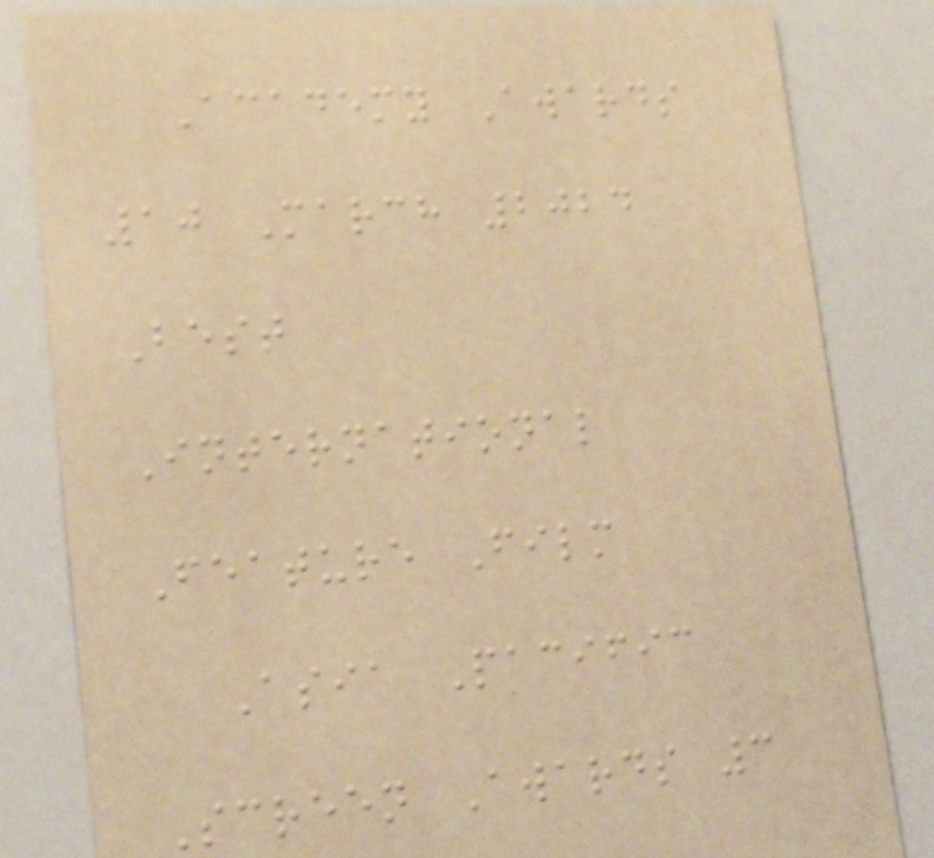Academy Awards
10 March 2024
Best
International
Feature Film
Asia Pacific
Screen Awards 3
